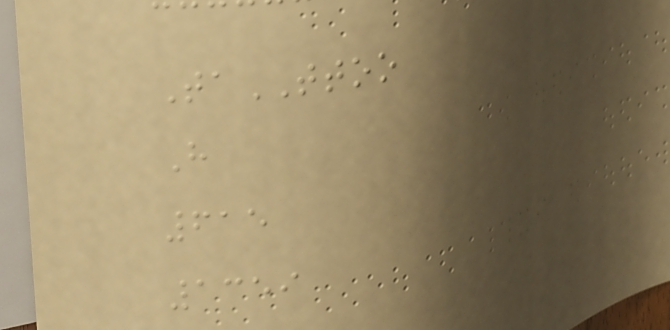TaTTOO
H
615
1359
